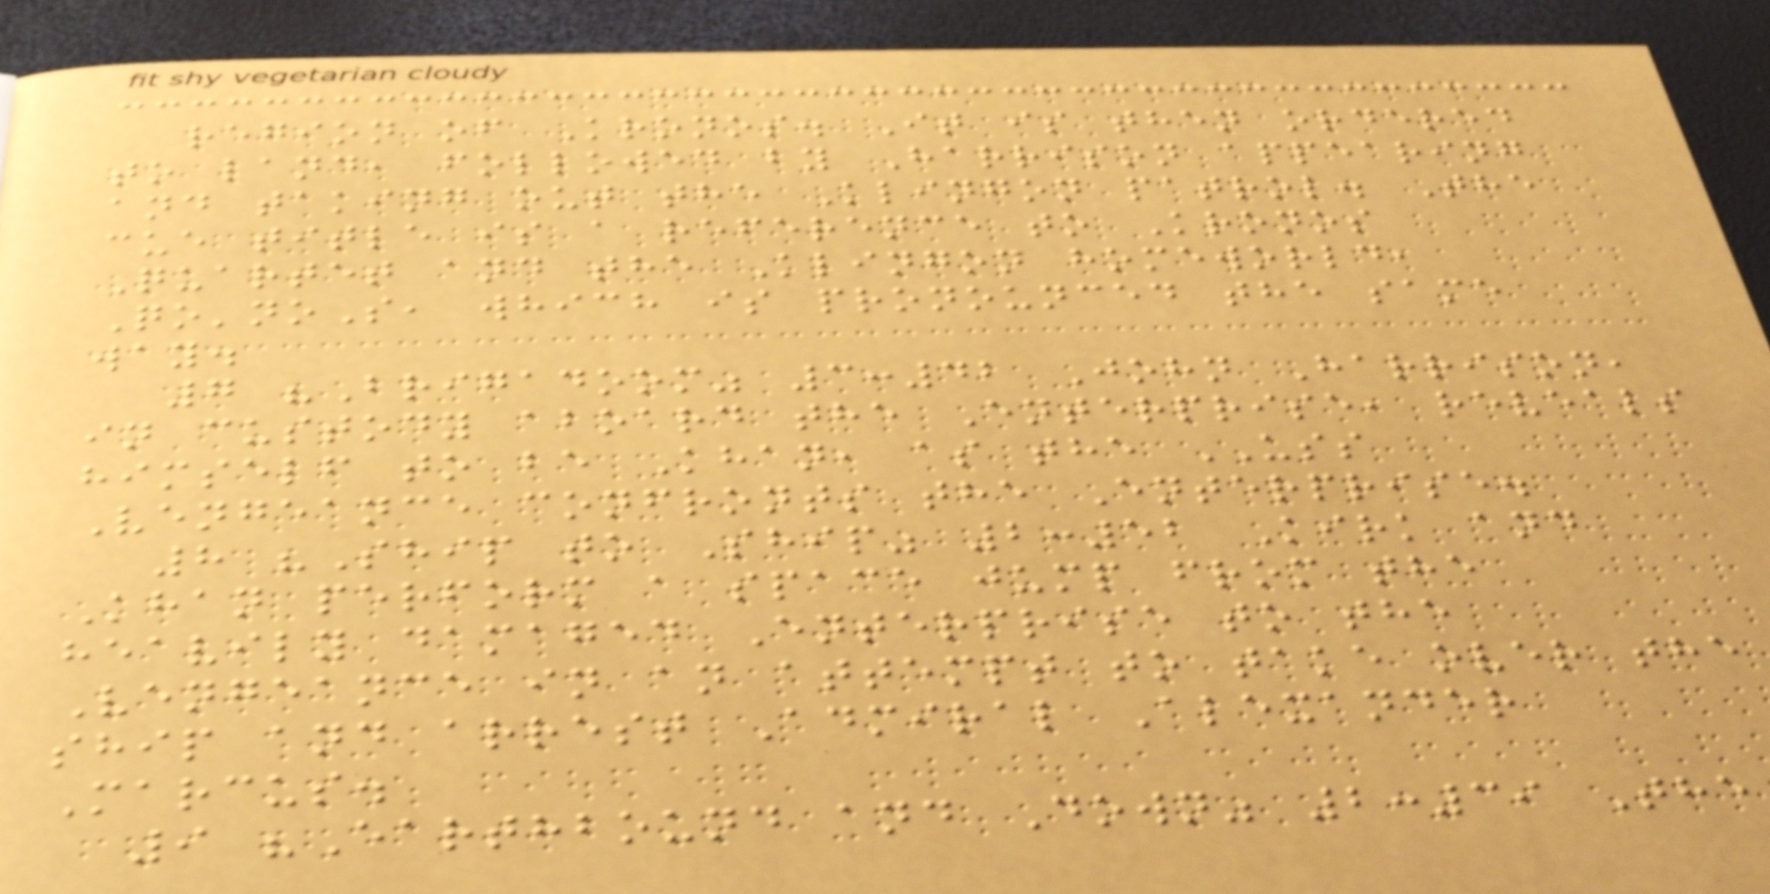region of Kronos. It is then ordered
to land, followed by Harrison appearing
and taking out the Klingon patrol. The
cue title is a reference to Kronos
Quartet and the Klingon homeworld,
Qo'noS, which is pronounced the same
way.
7 "Brigadoom" 3:42 John Harrison,
in custody aboard the Enterprise, reveals
himself to be Khan, as the USS
Vengeance confronts the Enterprise.
8 "Ship to Ship" 2:52 Kirk and
Khan perform a space jump from the
heavily damaged Enterprise to the
Vengeance in an attempt to take over the
ship and arrest Admiral Alexander
Marcus.
9 "Earthbound and Down" 2:39 The
